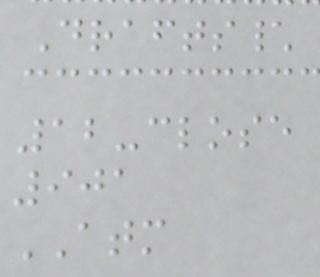Drafts\
12-close
901
ATM
